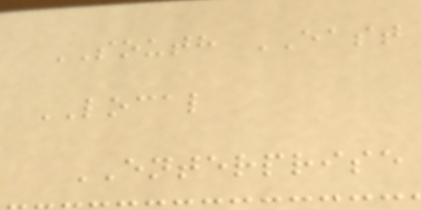SOUTH EAST
LOCAL
ENTERPRISE
